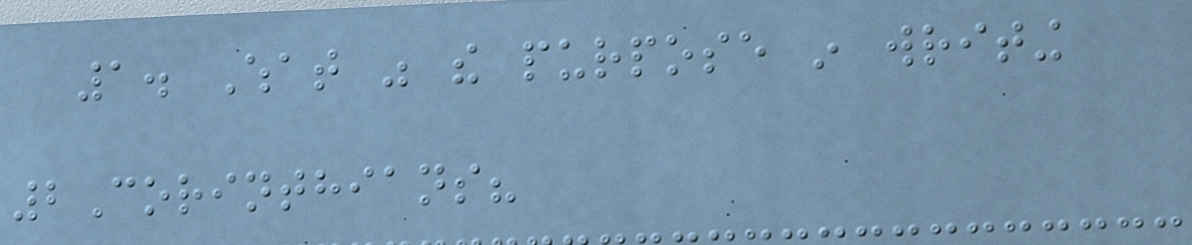1. What was the purpose in writing
2Corinthians?
